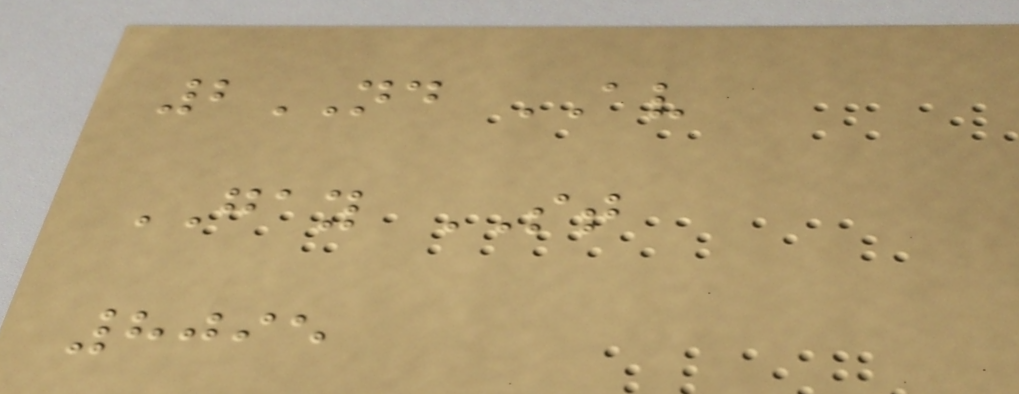2ND AV
GAY ST
8095
